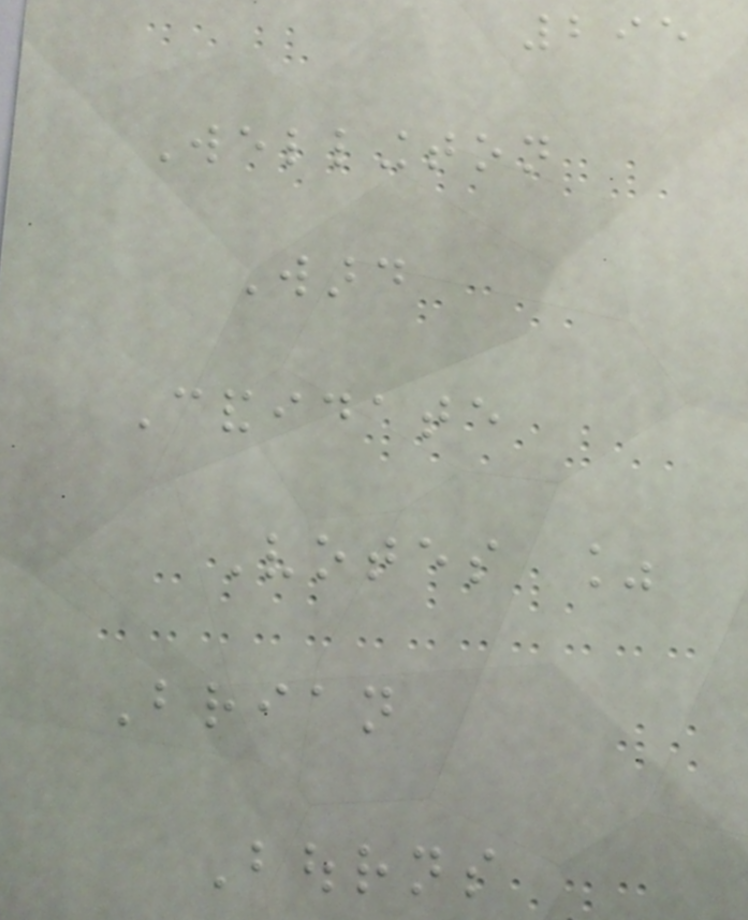295
Wellington
Ward
Candidate
Votes %
Brian
Bourns
